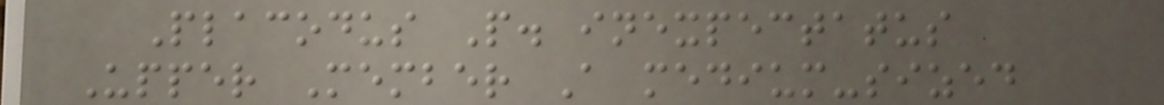Placodus P. inexpectatus
Upper Member A medium-sized
